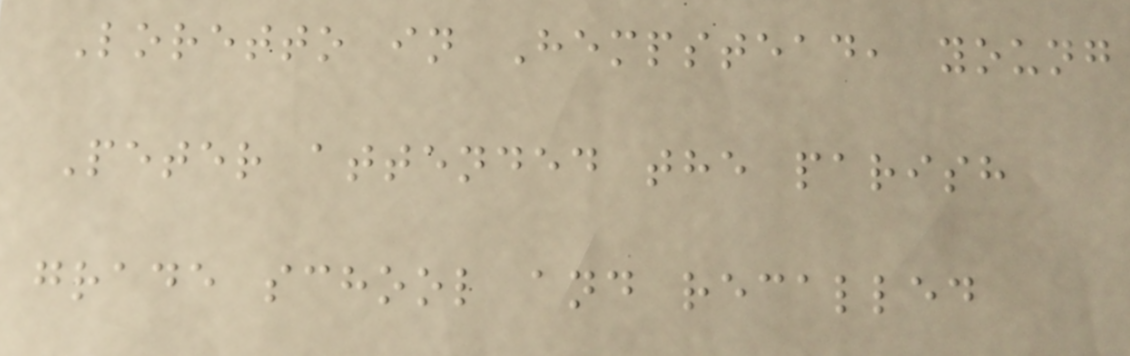Loretto in Hempstead, young
Peter attended the parish
grade school and recalled
